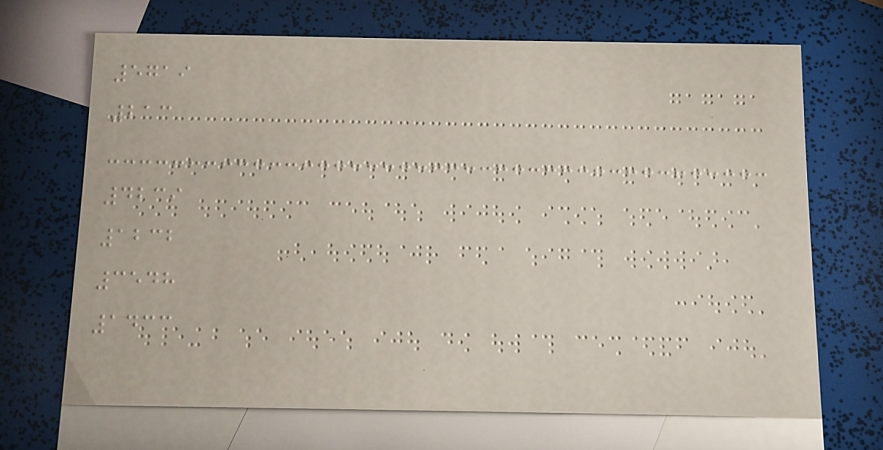5719
213
4239
1232
3548
1433
